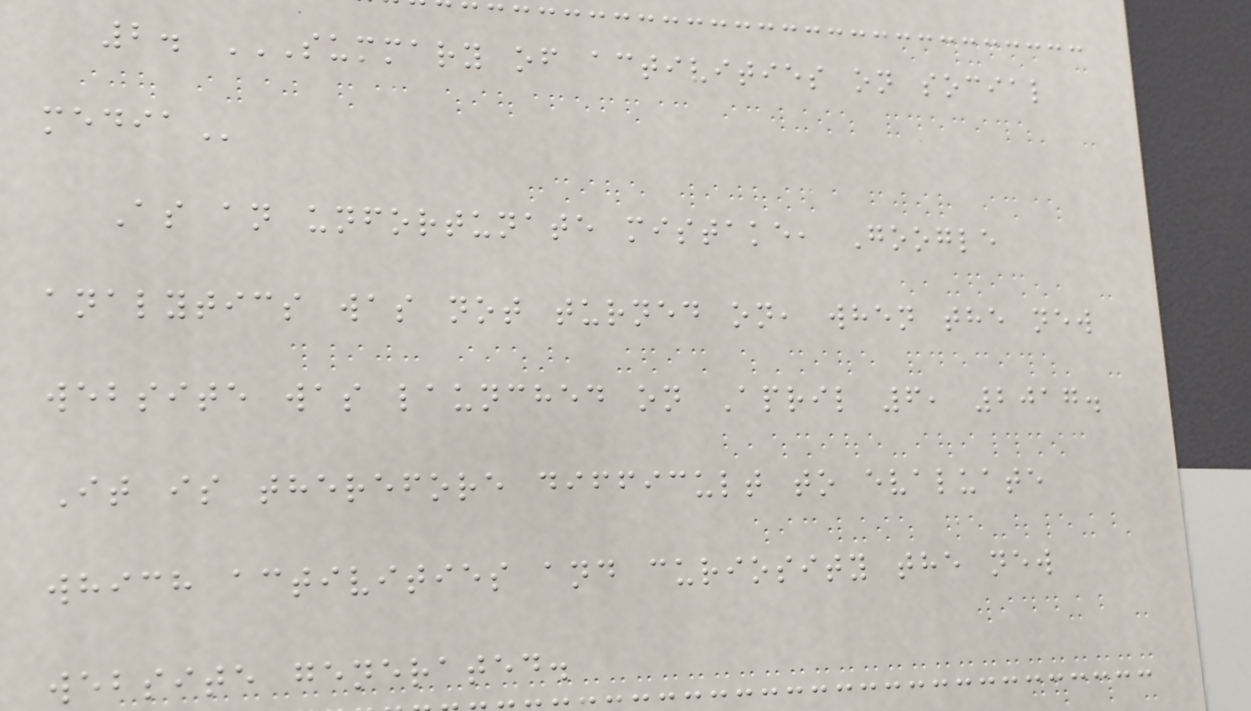2. SUMMARY OF ACTIVITIES ON SOCIAL
MEDIA
As an unfortunate mistake, Google
analytics was not turned on, when the new
website was launched on April 6, 2017.
It is therefore difficult to evaluate
which activities and curiosity the new
website generated.
